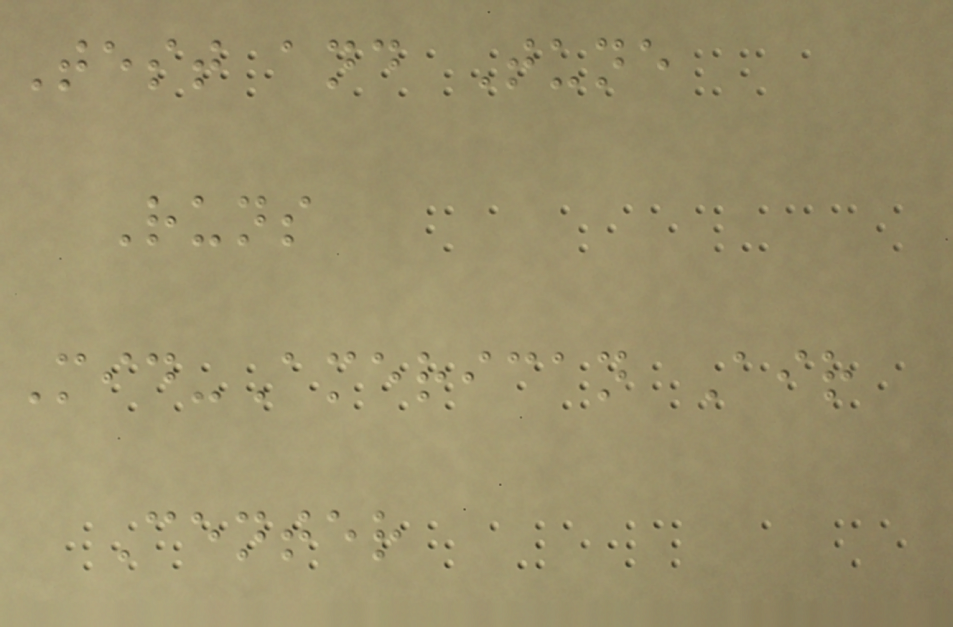Test and Tune
Runs
Mid-American Air
Center
